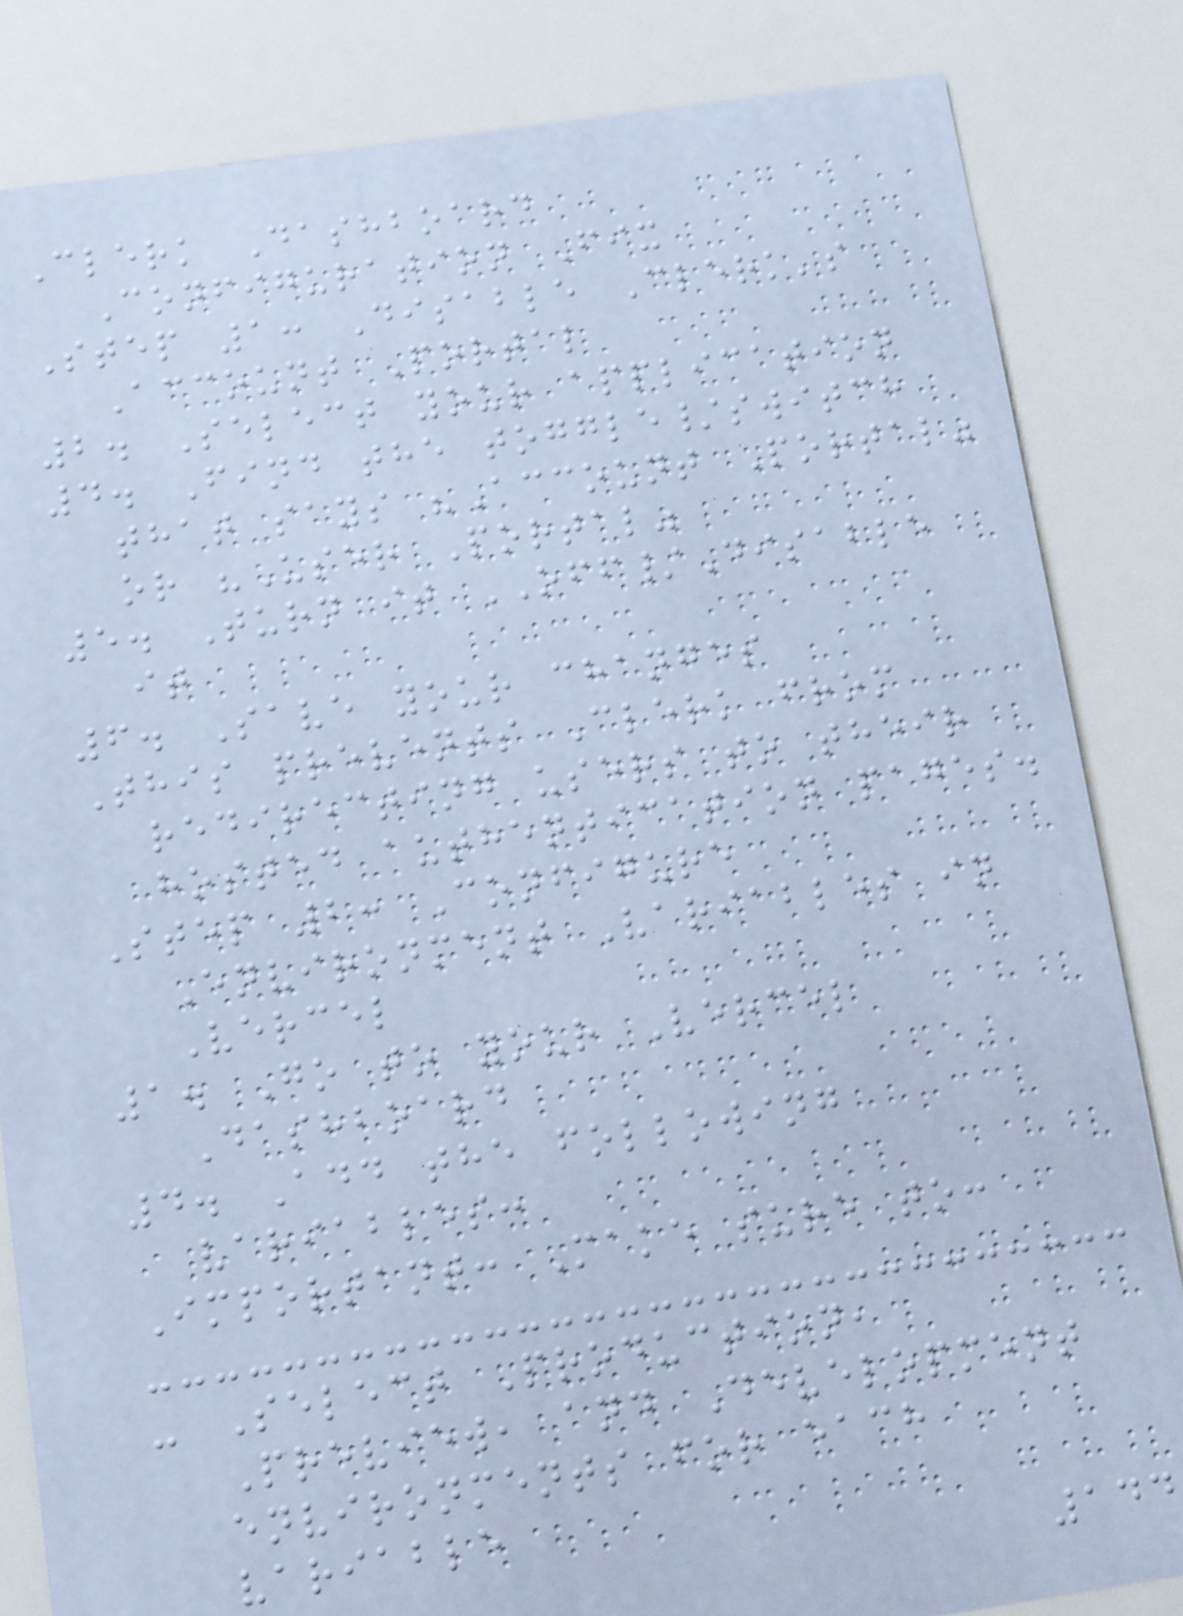Clerk Dashboard
Configuration Fix
Step 1: Disable Clerk's
Account Portal
2. Select your application
4. Find the toggle/switch
that says "Account Portal"
or "User Portal"
5. Turn it OFF/Disable
it
6. Save your changes
This prevents Clerk from
redirecting users to their
hosted authentication pages.
Step 2: Configure
Environment Variables in
Vercel
1. Go to your Vercel
Dashboard
4. Add the following
variables:
Important: Make sure to:
- Select Production,
Preview, and Development
environments for each
variable
144
